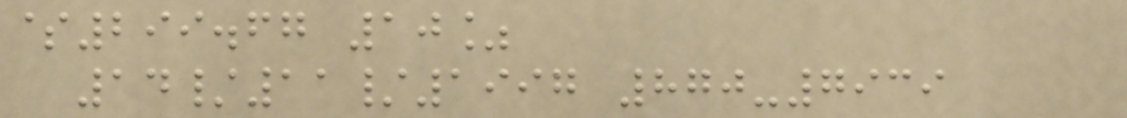$299.67 10%
14/11/1997 870-7939
